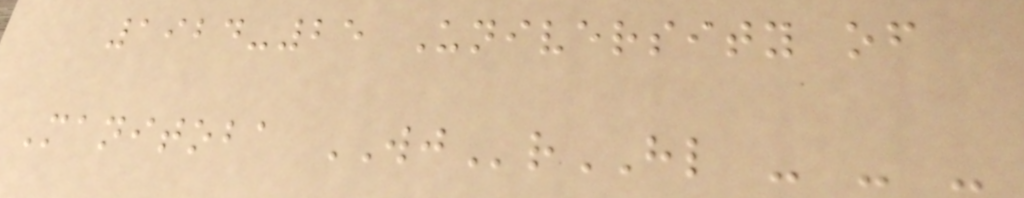1924-25 University of
Manitoba WJrHL - - -
